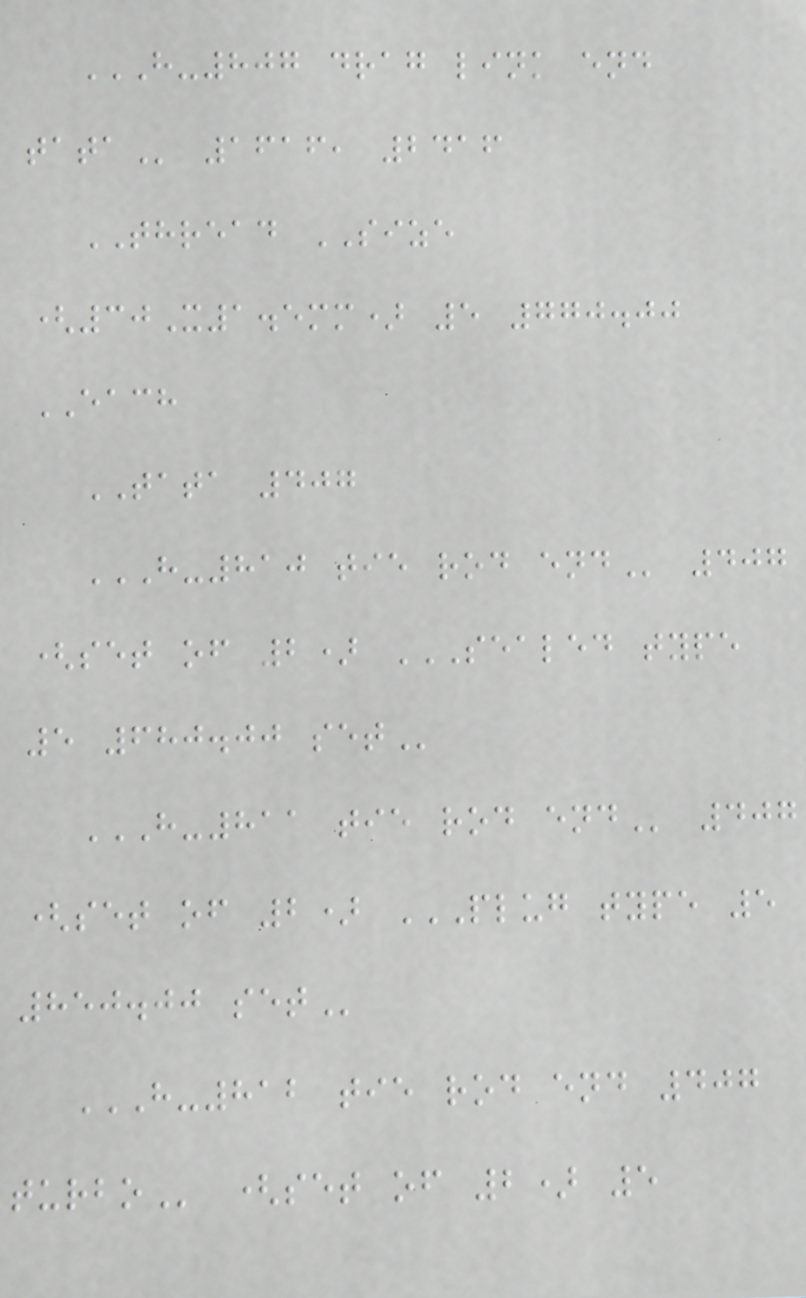H-807 DRAG LINK END
TATA 1616, 2416
THREAD SIZE
(30X1.5mm) 5 770.00
EACH
TATA 407
H-810 TIE ROD END 407
(set of 2) SEALED TYPE
5 680.00 SET
H-811 TIE ROD END 407
(set of 2) PLUG TYPE 5
850.00 SET
H-812 TIE ROD END 407
TURBO (set of 2) 5
